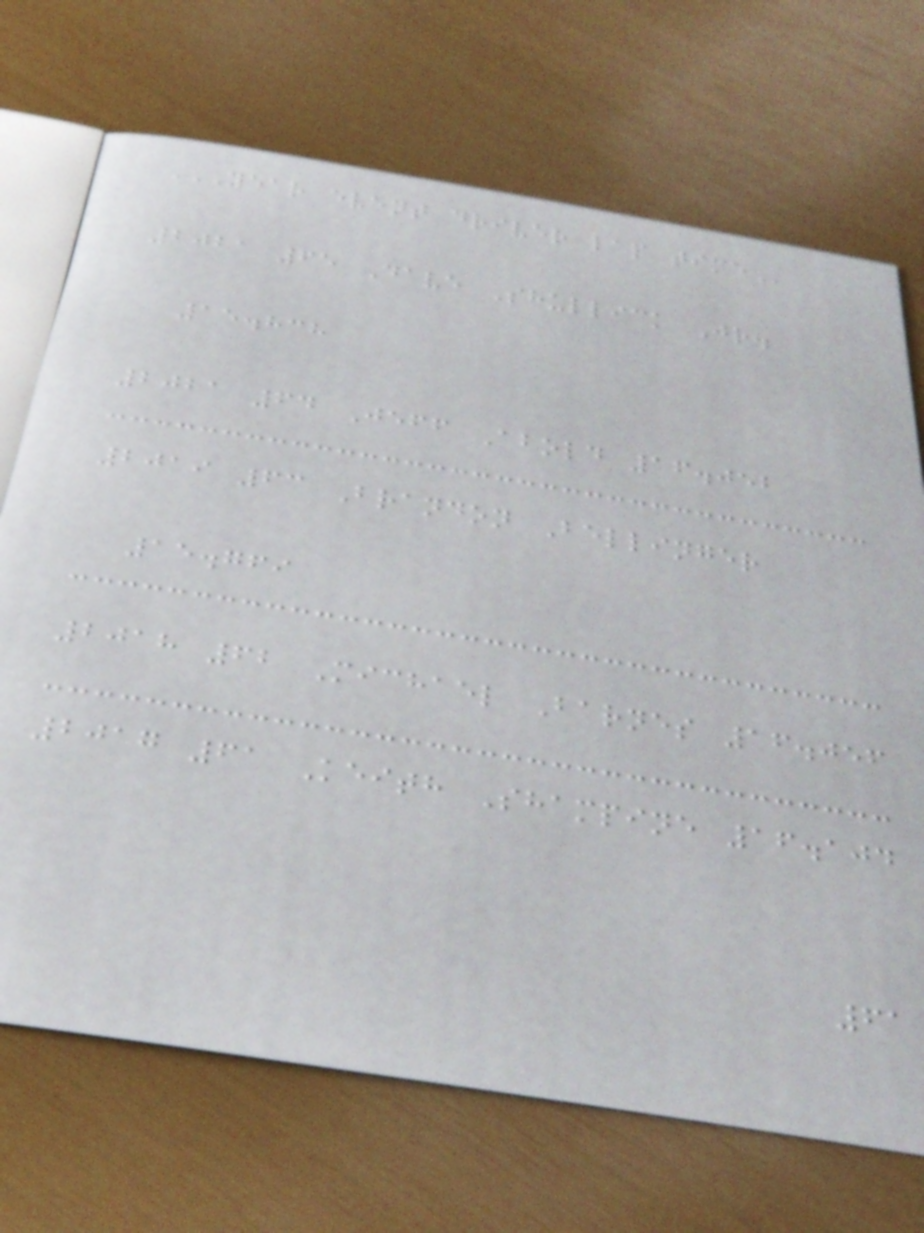YEAR EVENT DRIVER LAP TIME
2021 65 Dave Shullick Jr.
15.838
2021 64 Jeff Abold 16.052
2019 63 Brandon Bellinger
15.769
2018 62 Michael Barnes 16.056
2017 61 Keith Shampine 16.104
61
